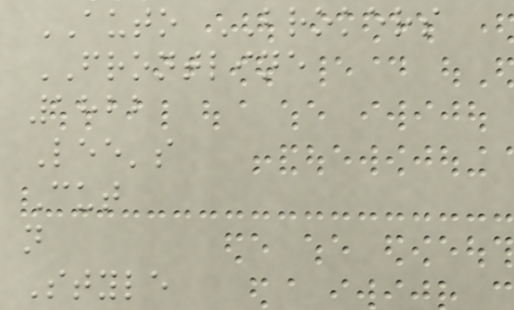AUTO BROKERS
FRONTLINE
1822
Lee's
Cut
n
Style
